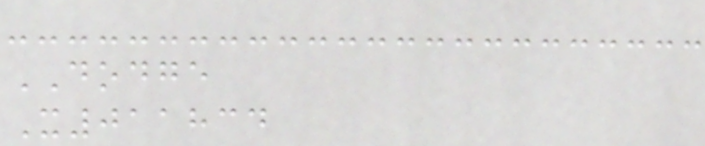DODGE
X011834
